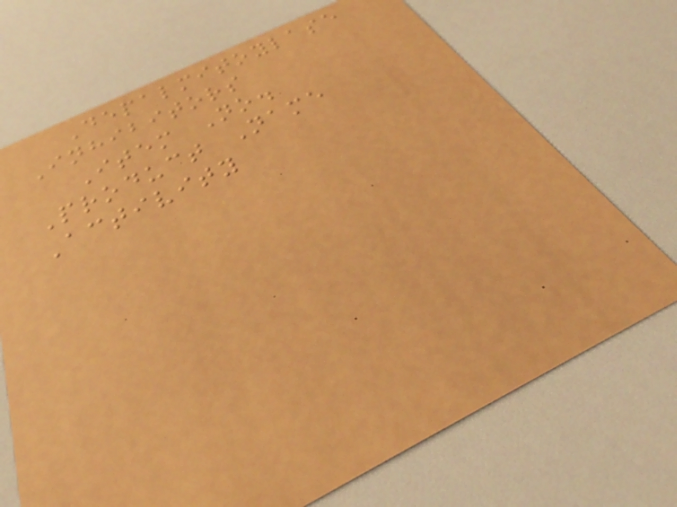Depalmitoylase
Inhibitors
Item No.
Product Name
Activity
